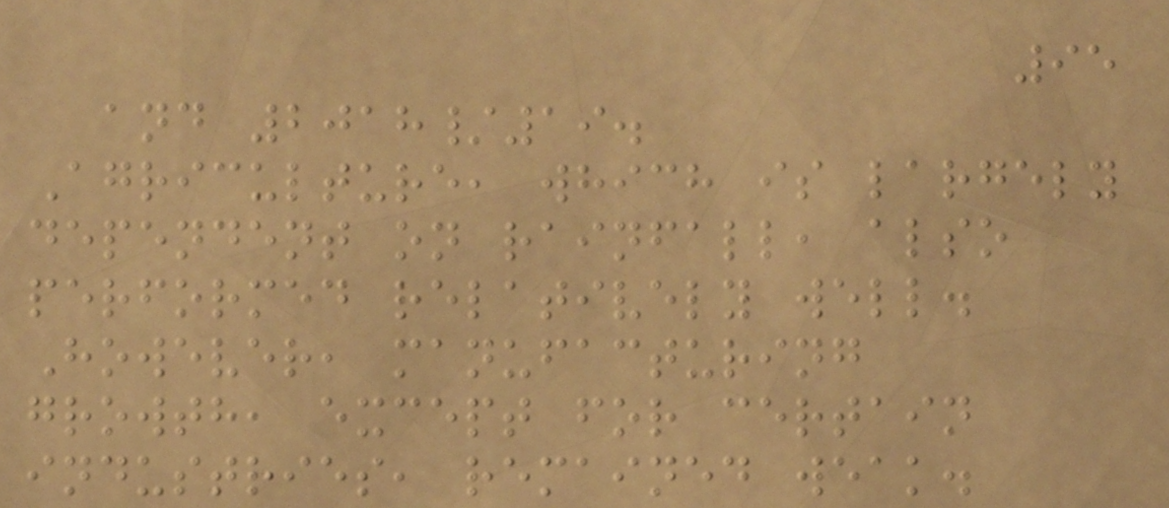95
and 2018/19.
Agriculture, which is largely
dependent on rainfall, also
performed relatively well.
However, manufacturing
growth, except for certain
industries, remained weak.
